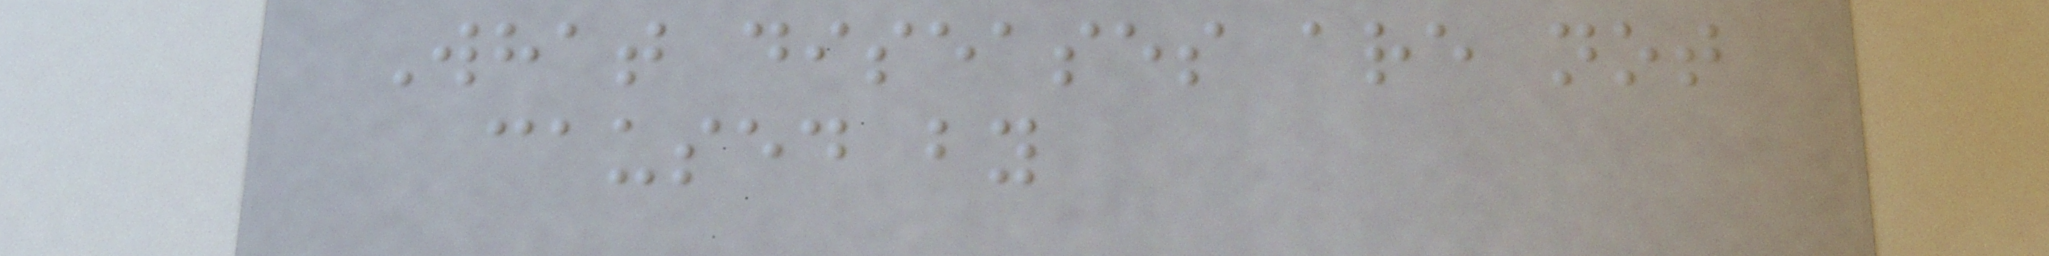What diseases are not
caused by
